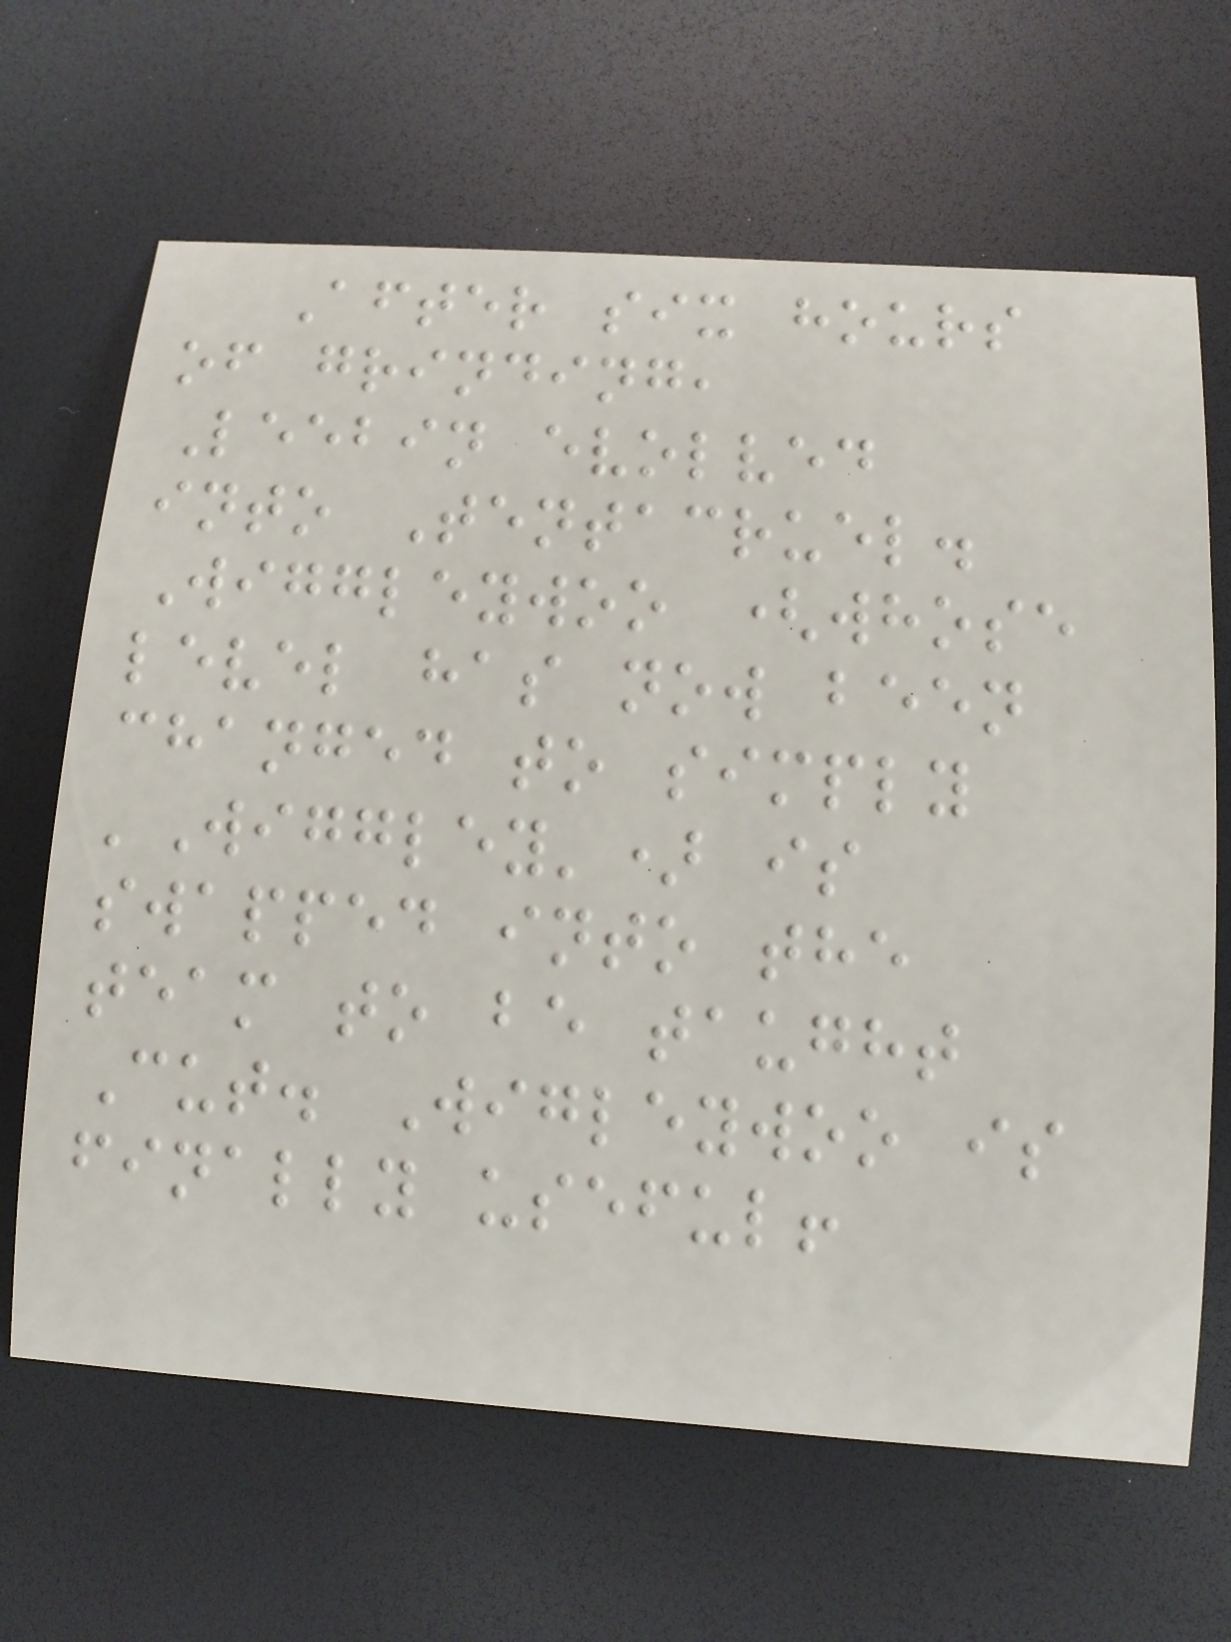After six hours
of grinding,
Leebin evolved
into Tentacruel.
Wiggleywoo (whose
level has now been
changed to simply
'Wiggley') is
swapped into the
team to be taught
Cut. Wigleywoo is
finally useful!
